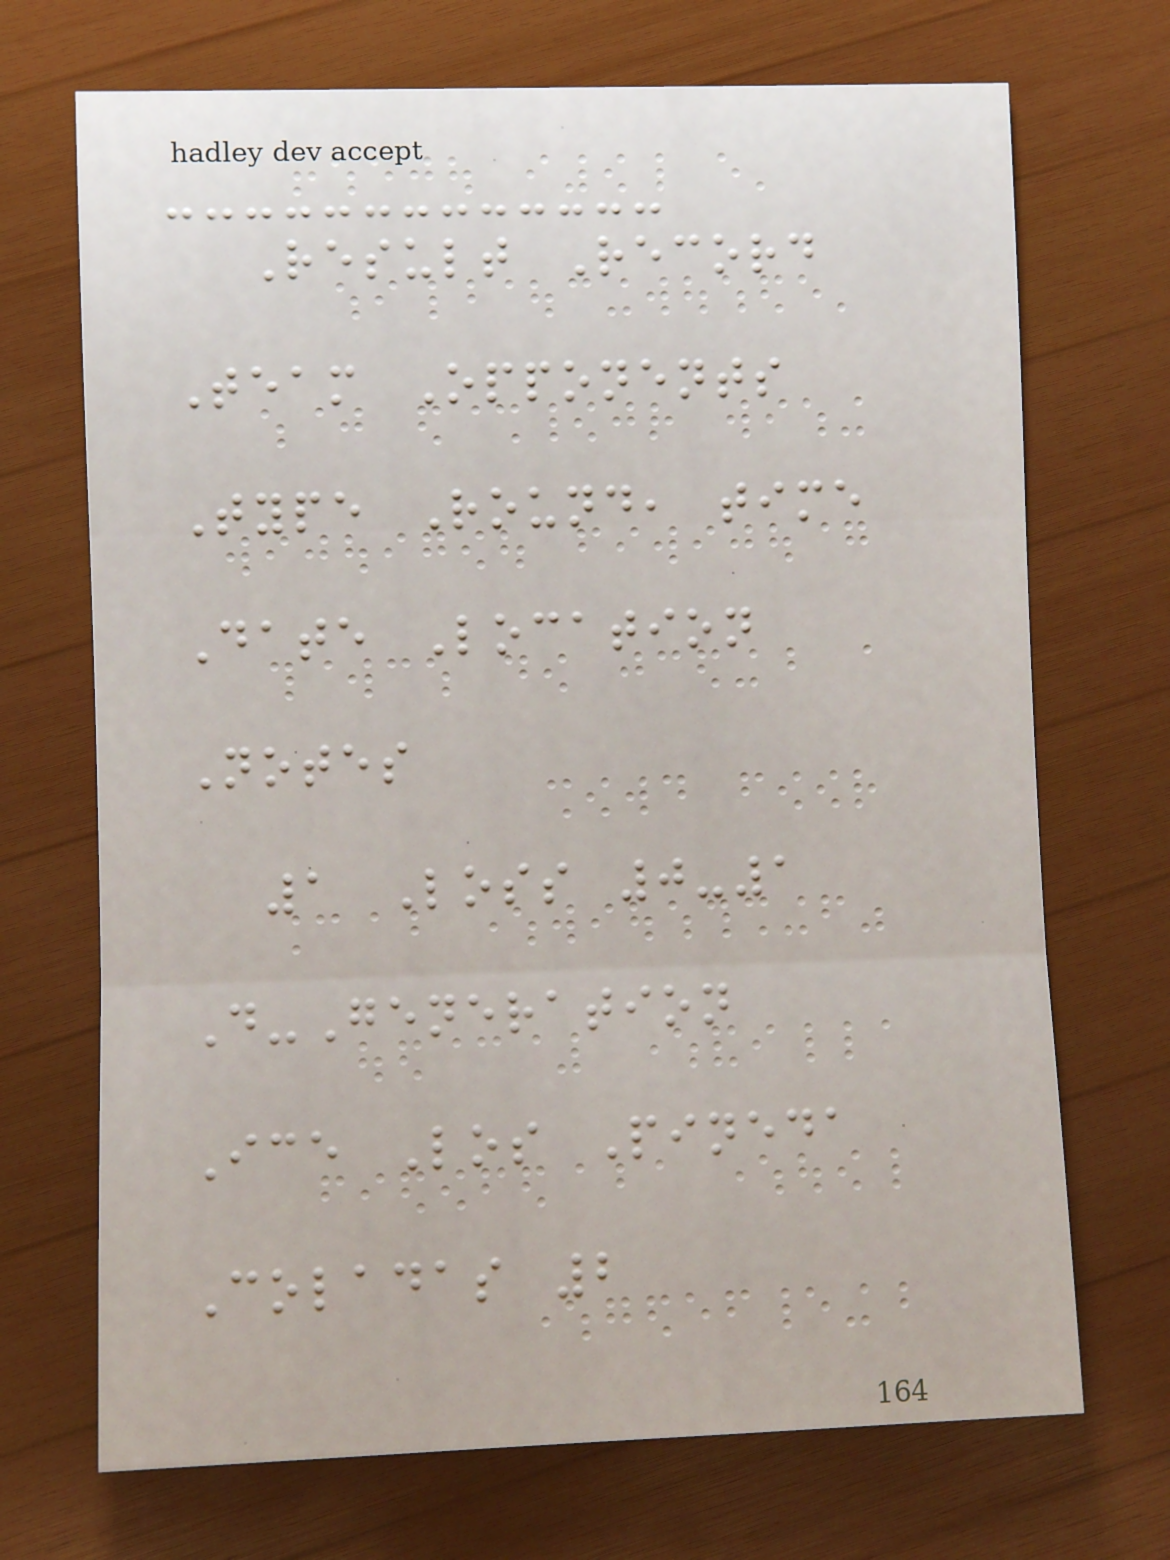Result Record
Team Opponents
Type Round, time
Date Location
Notes
1 Loss 0-1
D-Generation
Ice Los Pineda
Coladas 2
